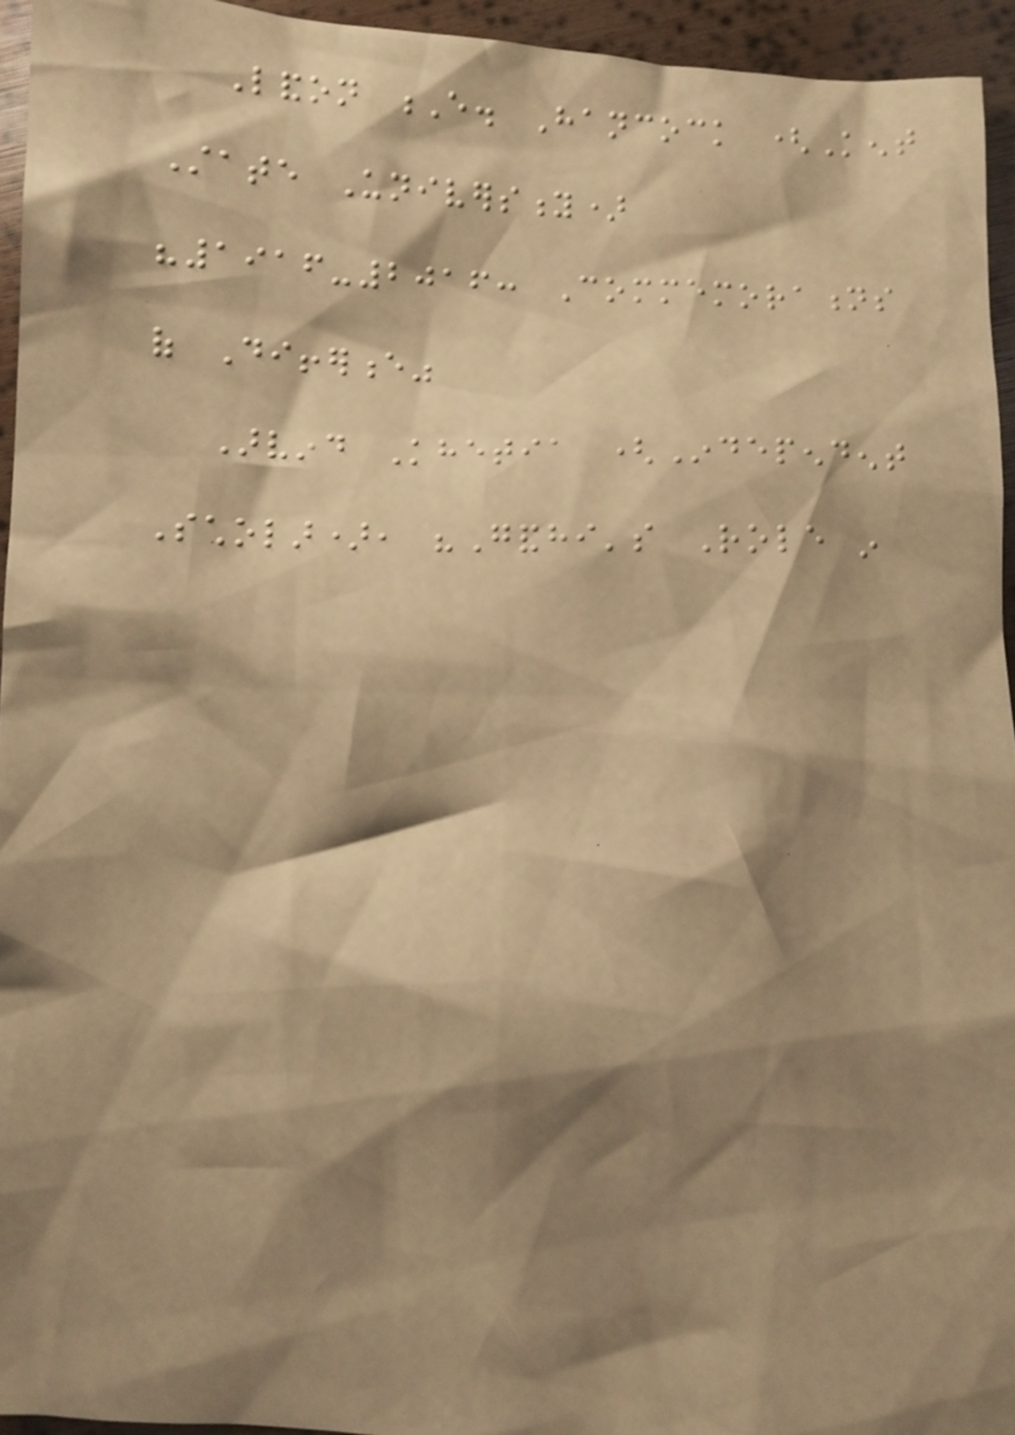Landon E. Hancock (Kent
State University)
"1916-2016: Commemorations
of Difference"
Arvind Khetia (Independent
Scholar), "Gandhi's Role in
